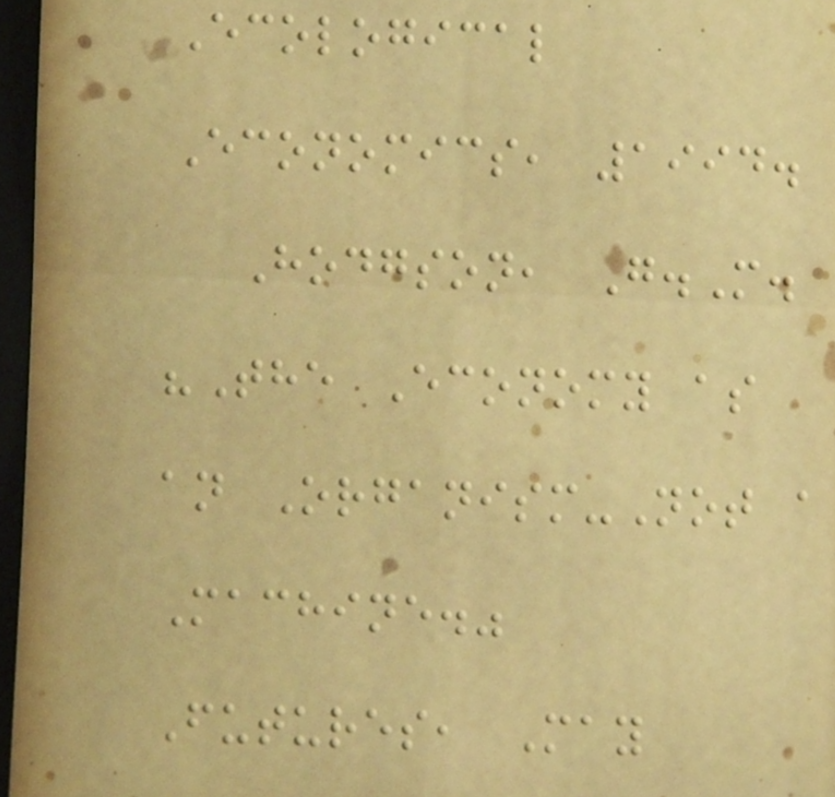Ecological
Economics, 1994.
Hodgson, G.M.
"The Economy as
an Organism-Not a
Machine."
Futures, May
